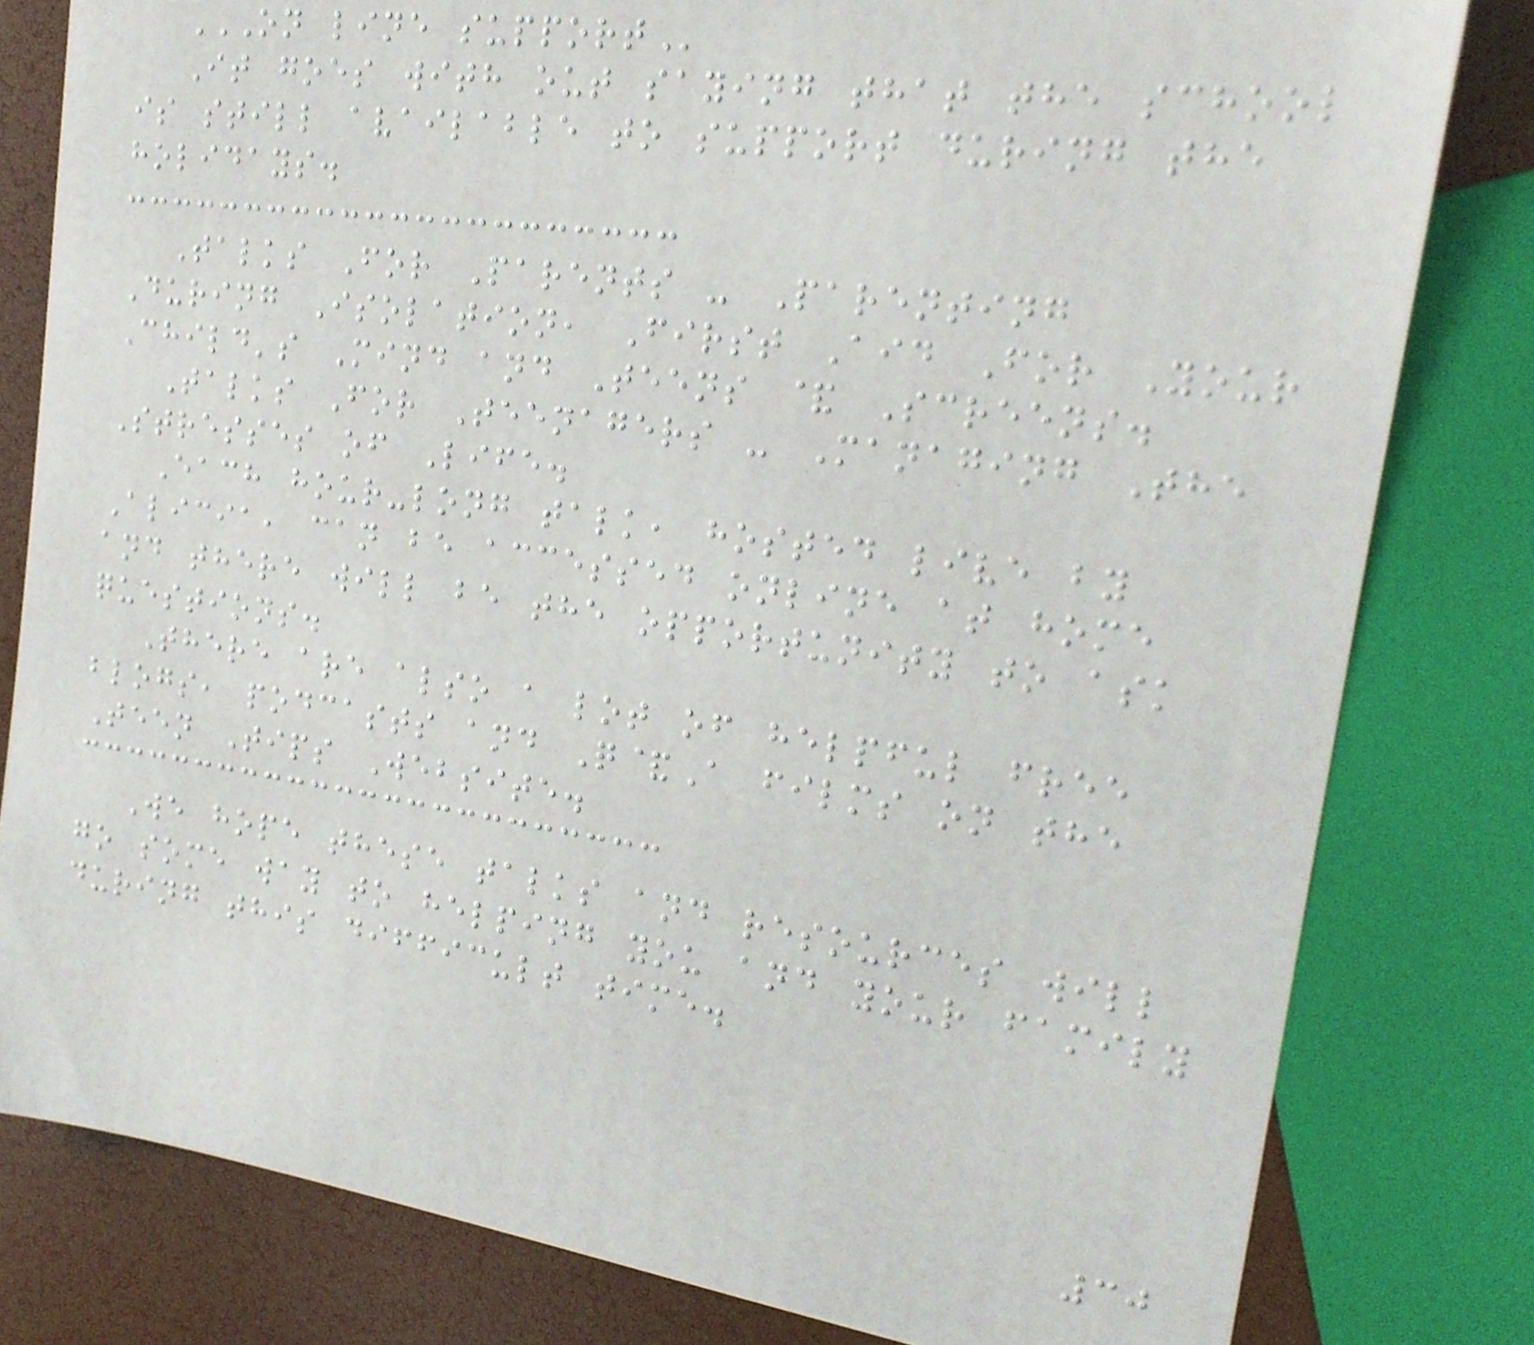ON LINE SUPPORT
It goes with out saying that the school
is still available to support during the
holidays.
Talks For Parents - Parenting
During Isolation, First Aid For Your
Child's Mind and Teens & Screens.
Talks For Teenagers - Managing The
Stresses of Life.
Each hour-long talk, hosted live by
Alicia, can be accessed online at home
and there will be the opportunity to ask
questions.
There are also a lot of helpful free
blogs, podcasts and Q&A films on the
Teen Tips Website.
We hope these talks and resources will
go some way to helping you and your family
during this difficult time.
30
